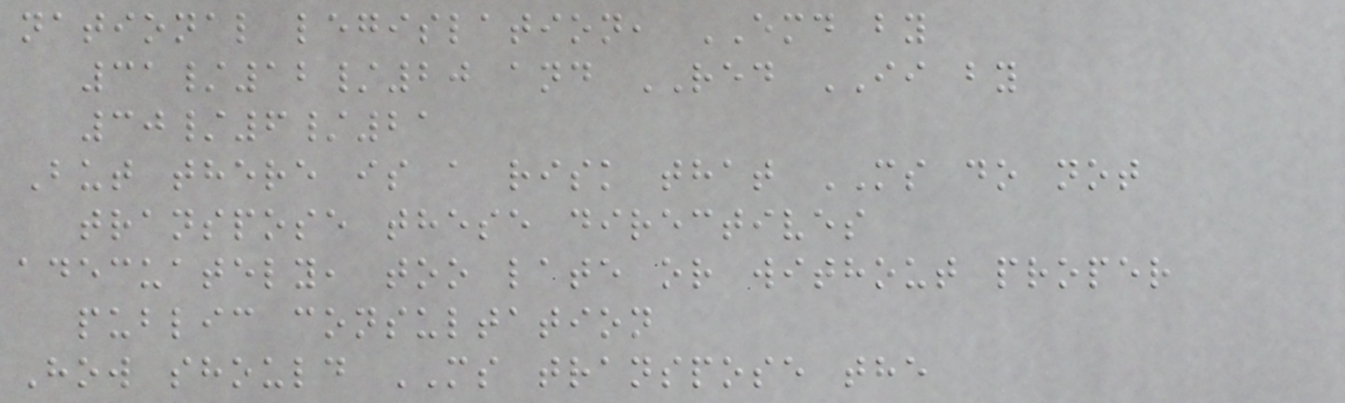national legislation, EMD by
31/12/20 and RED II by
30/6/21
But there is a risk that MS do not
transpose these directives
adecuately, too late or without proper
public consultation
How should MS transpose the
